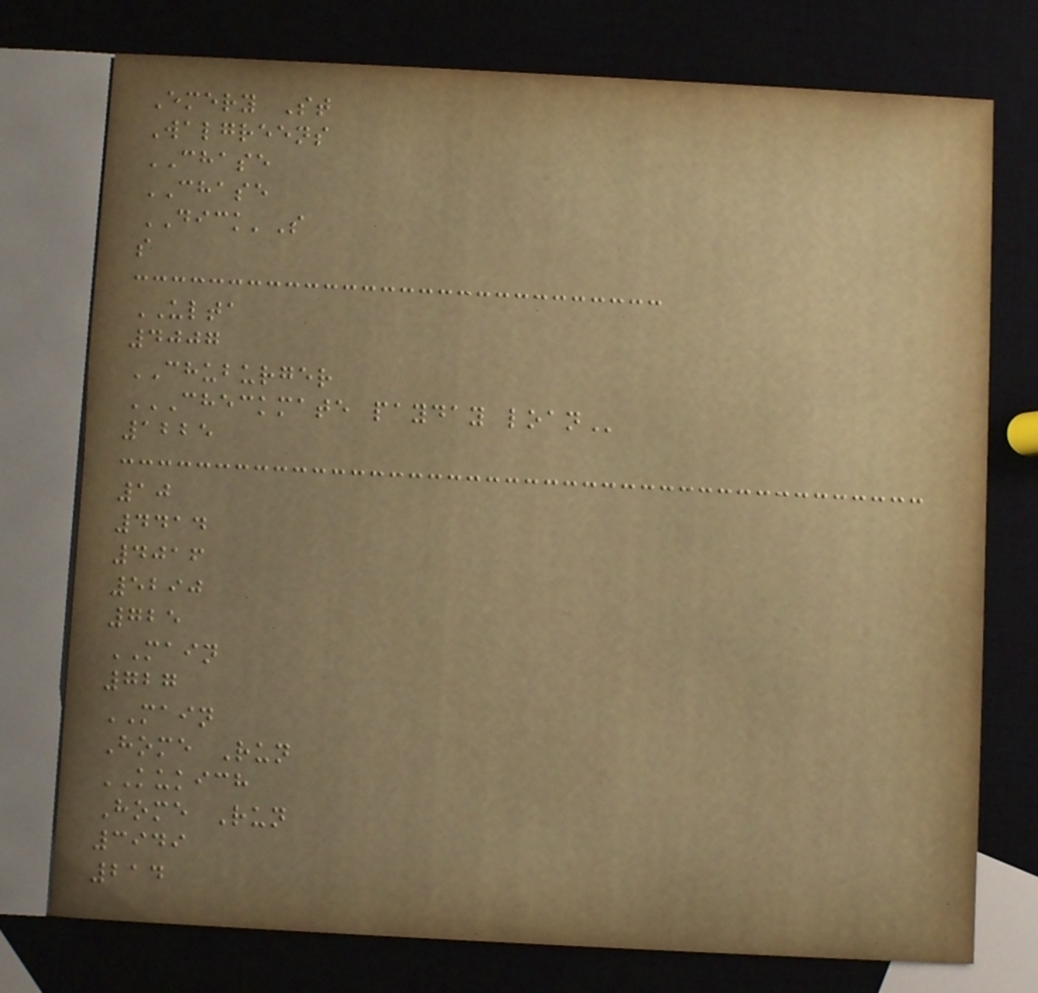Emery St
Walgreens
CHASE
CHASE
DICK'S
s
ULTA
4007
CHUBURGER
CHECKMATE PAYDAY LOAN
1225
10
4414
4016
5290
725
MAIN
727
MAIN
Home Run
KUKICH
Home Run
3949
214
